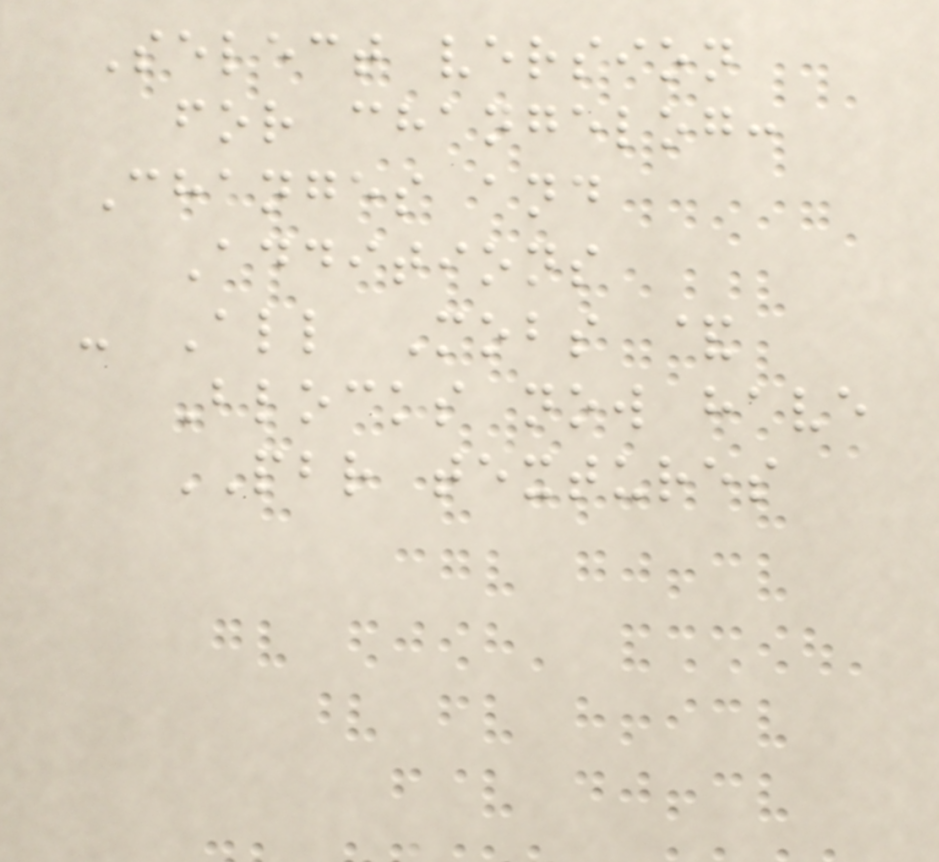Select version
for changelog:
Changes and
Additions
- All Mobs &
Blocks now have
PBR textures
